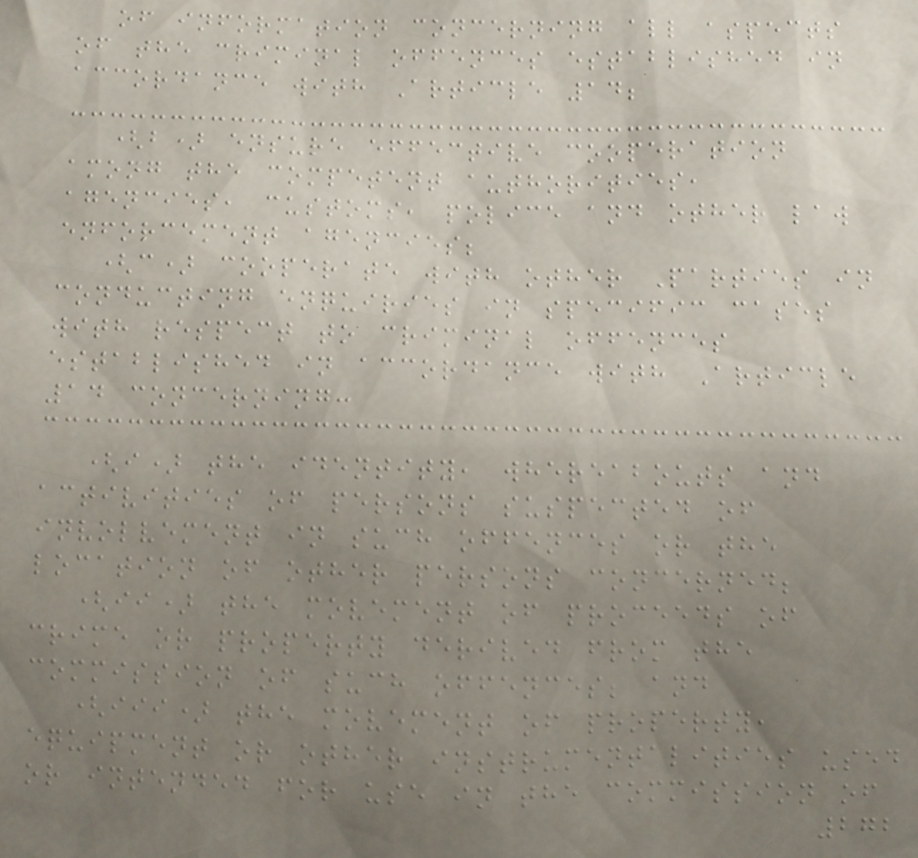of information concerning all aspects
of the criminal offences established in
accordance with Article 14;
(b) ensure effective cooperation
among the competent authorities,
agencies, customs, police and other law
enforcement agencies;
(c) cooperate with other Parties in
conducting enquiries in specific cases
with respect to criminal offences
established in accordance with Article
14 concerning:
(i) the identity, whereabouts and
activities of persons suspected of
involvement in such offences or the
location of other persons concerned;
(ii) the movement of proceeds of
crime or property derived from the
commission of such offences; and
(iii) the movement of property,
equipment or other instrumentalities used
or intended for use in the commission of
272
